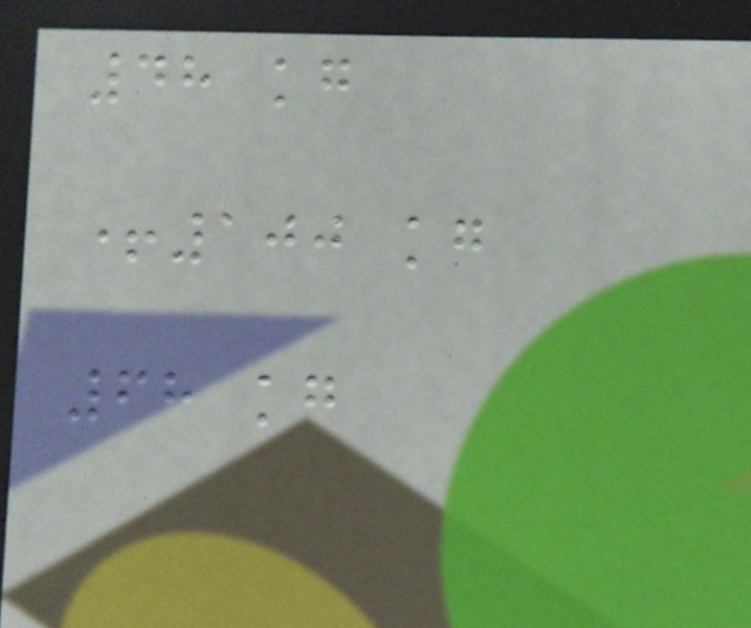48 kg
+100 kg
68 kg
